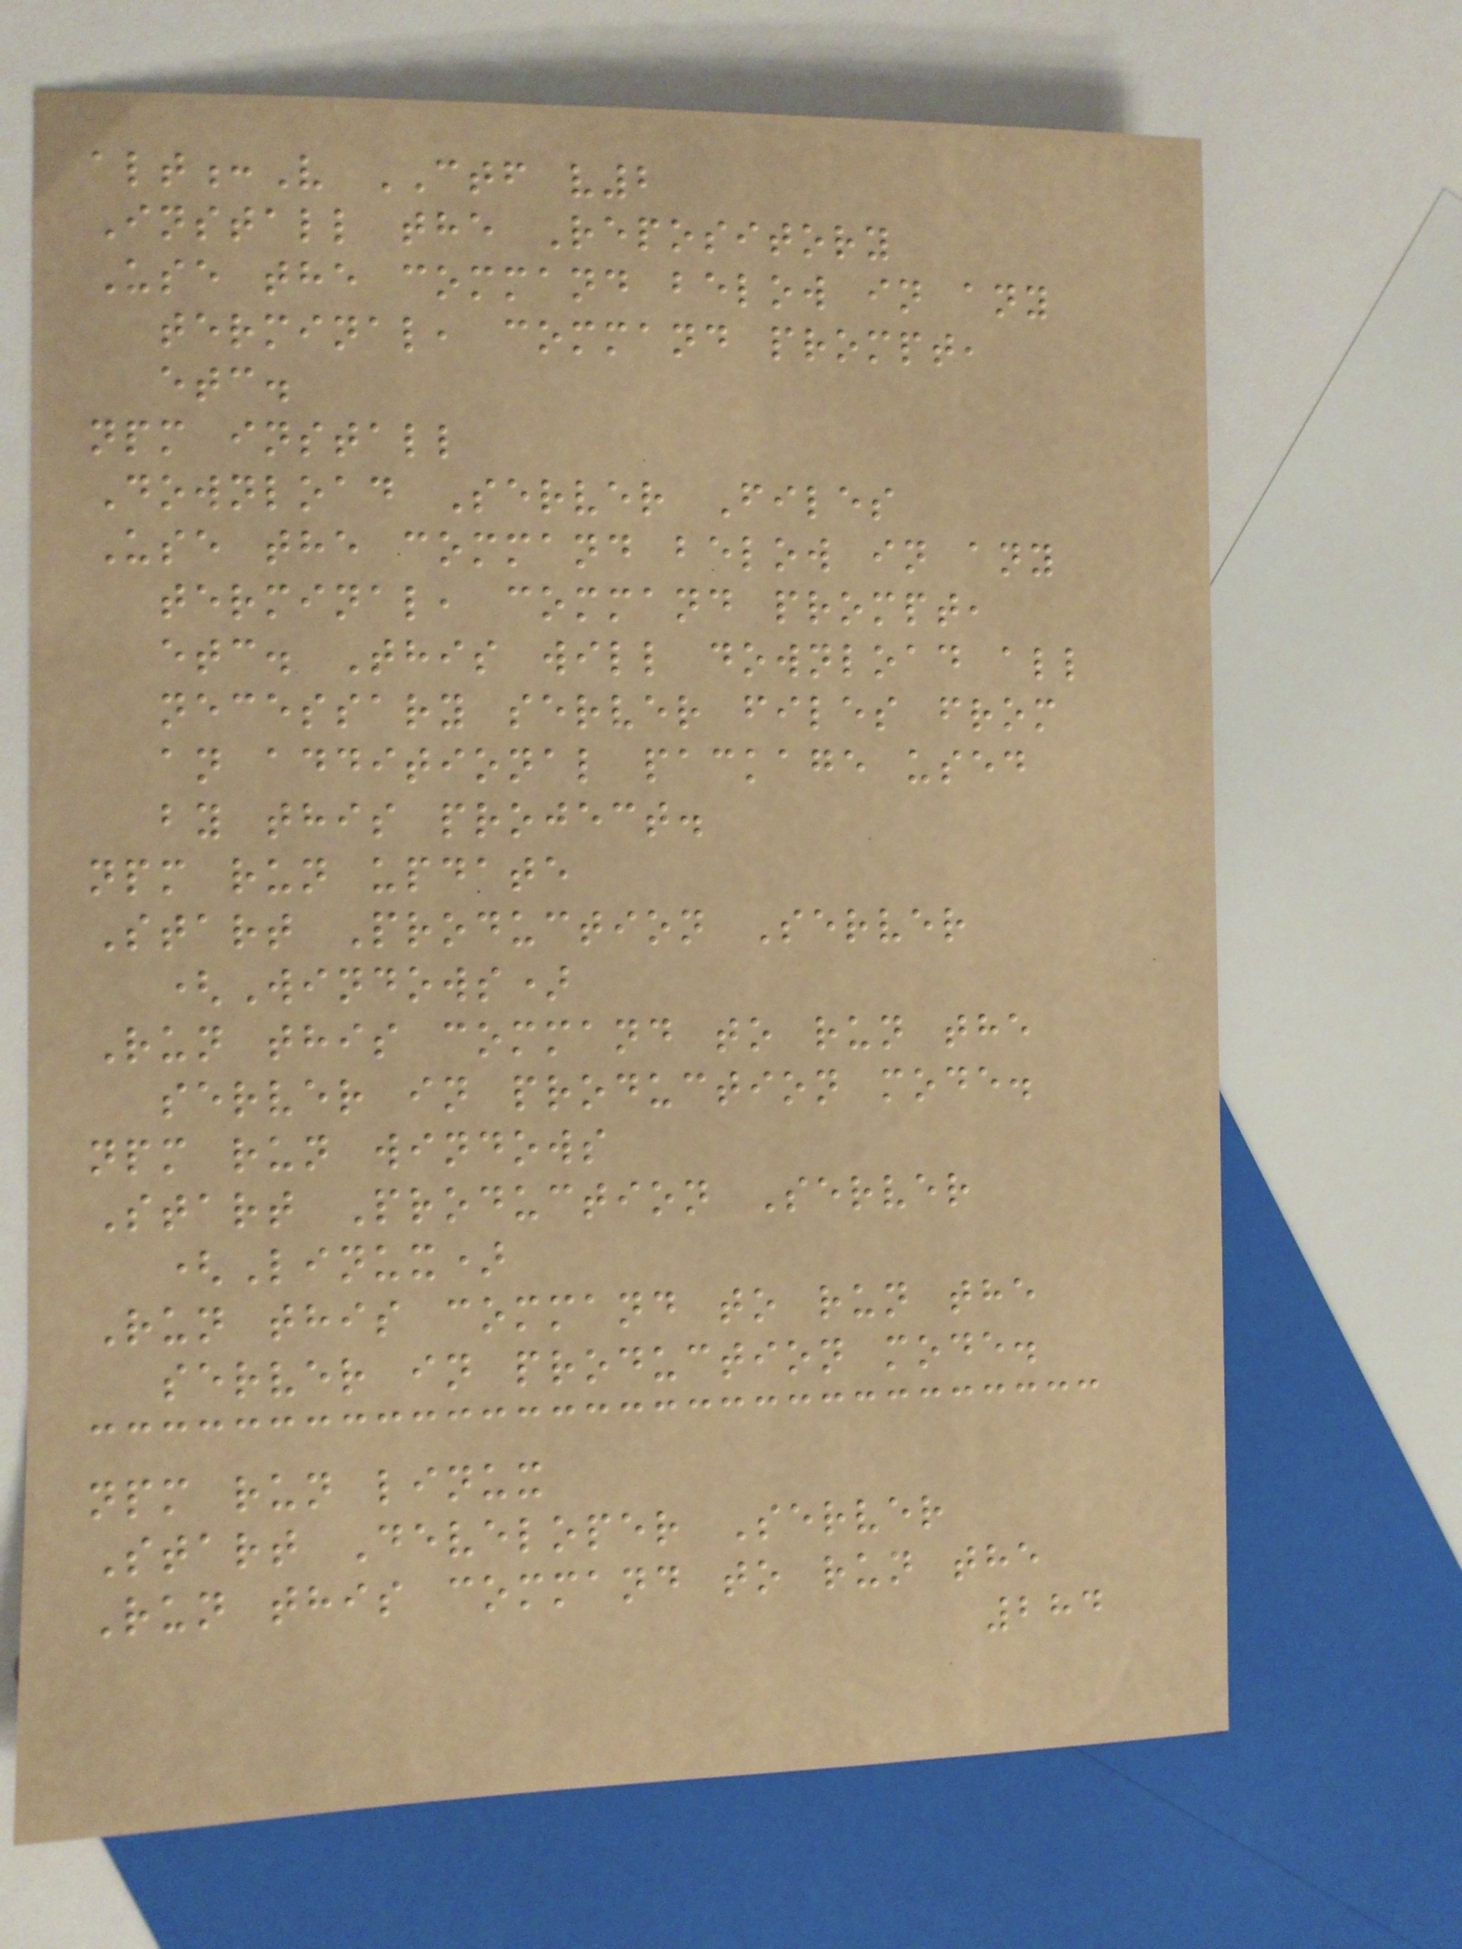alt:V CTF v2
Install the Repository
Use the command below in any
terminal, command prompt,
etc.
npm install
Download Server Files
Use the command below in any
terminal, command prompt,
etc. This will download all
necessary server files from
an additional package used
by this project.
npm run update
Start Production Server
(Windows)
Run this command to run the
server in production mode.
npm run windows
Start Production Server
(Linux)
Run this command to run the
server in production mode.
npm run linux
Start Developer Server
Run this command to run the
284
